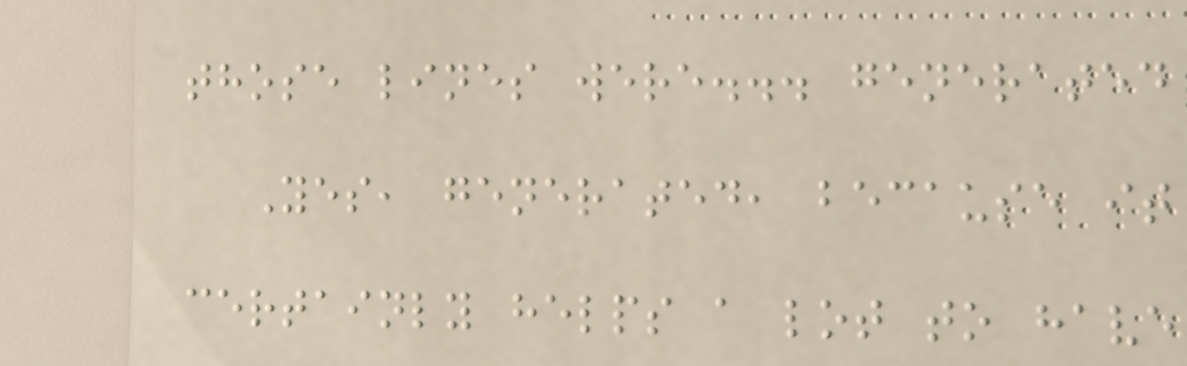those lines were... generated
Yes, generated, because it
certainly helps a lot to have
